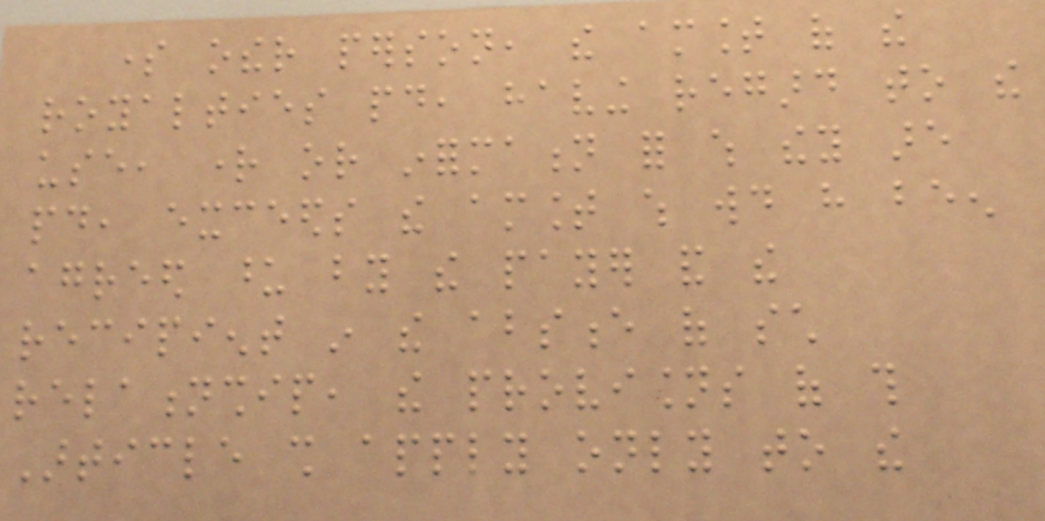some other person, the amount of the
royalties paid, having regard to the
use, right or information for which they are
paid, exceeds the amount which would have been
agreed upon by the payer and the
recipient in the absence of such
relationship, the provisions of this
Article shall apply only to the
